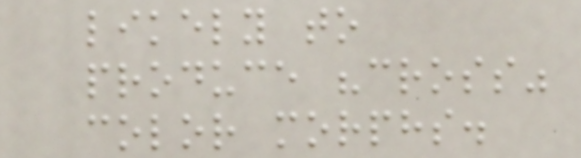likely to
produce "cross"
color morphs.
